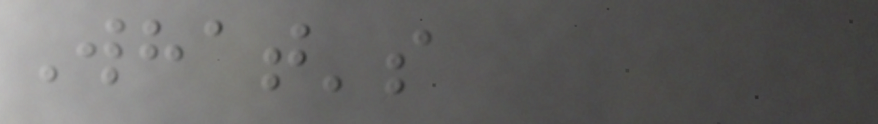What's
